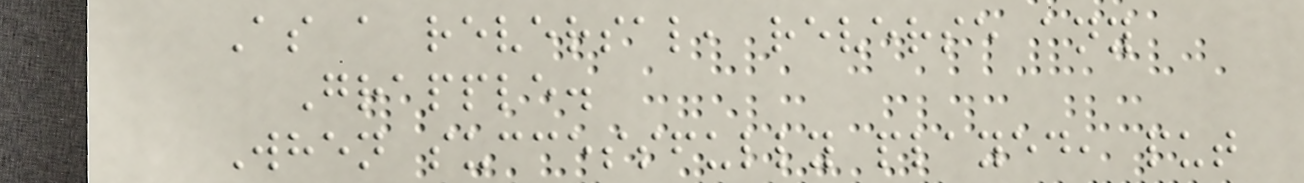As a reversal, reverse any
Grapple.
When successfully played, put
